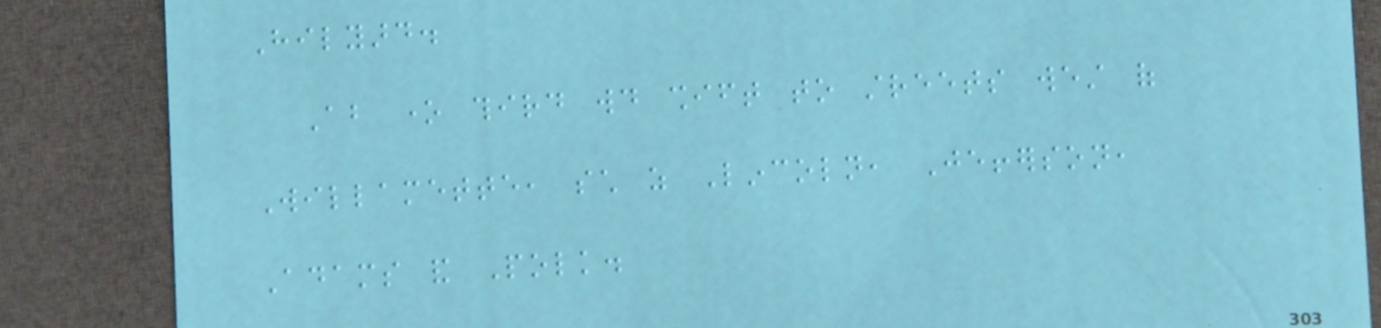Hilyard.
About one third would shift to streets west of
Willamette, such as Lincoln, Jefferson,
Adams and Polk.
